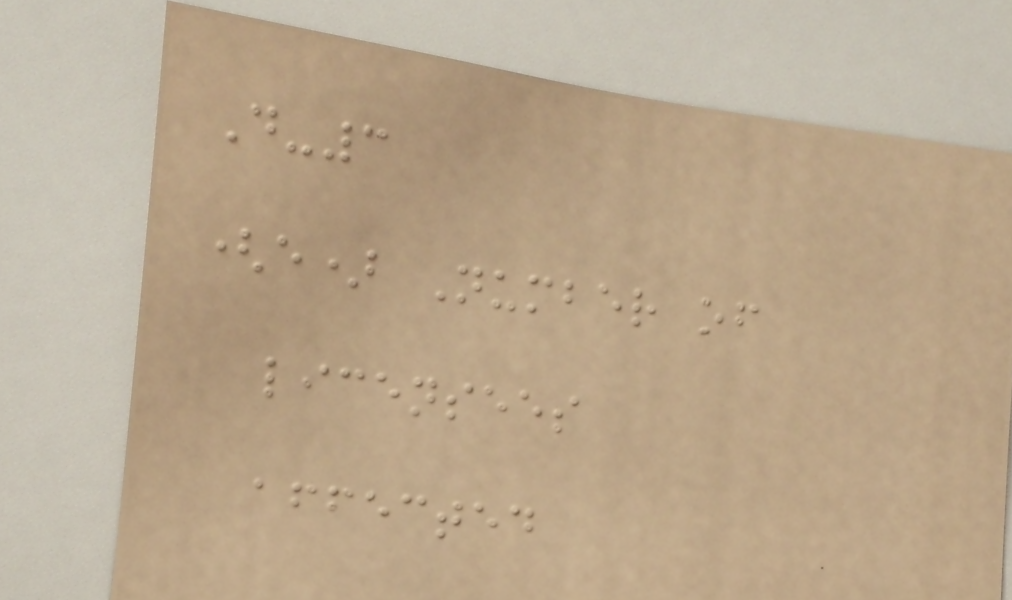D-3
(e) Number of
licensees
affected
